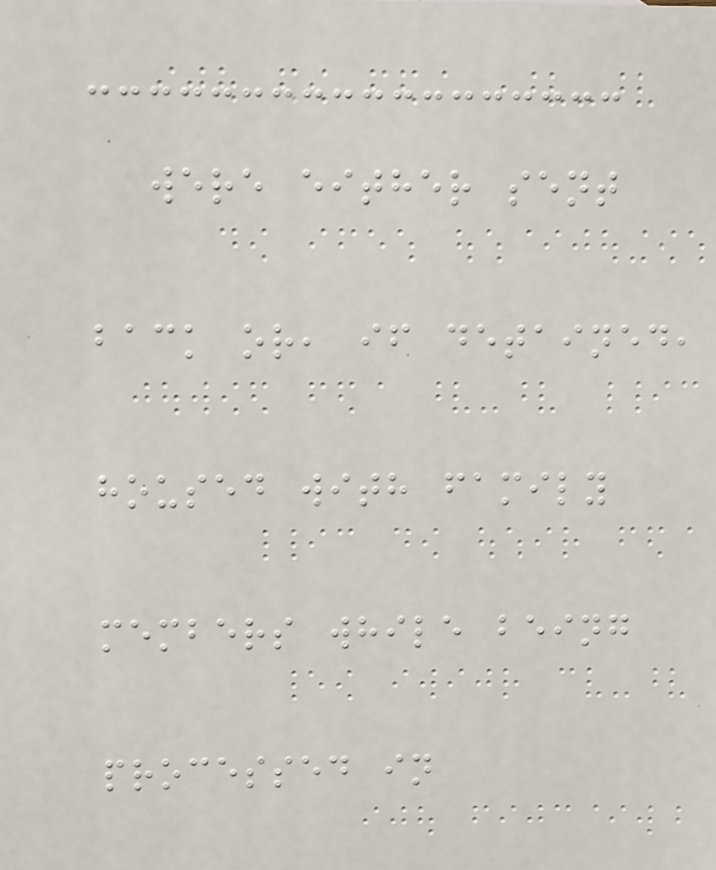were either sent
back or, if detained,
housed with family
members while being
processed in
